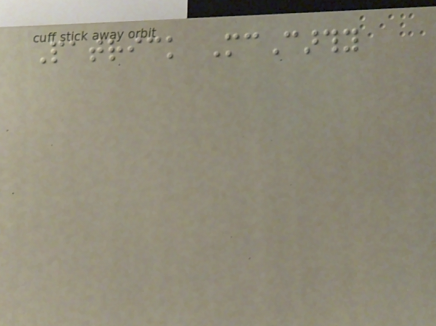Patrick McCarthy
